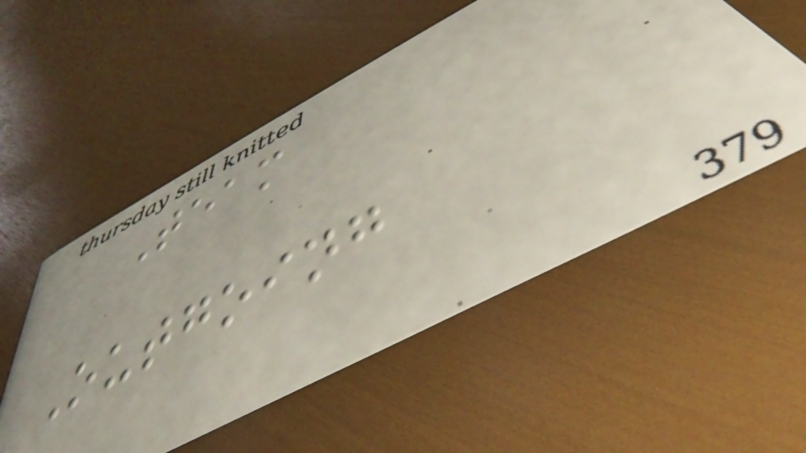Team
Outgoing
